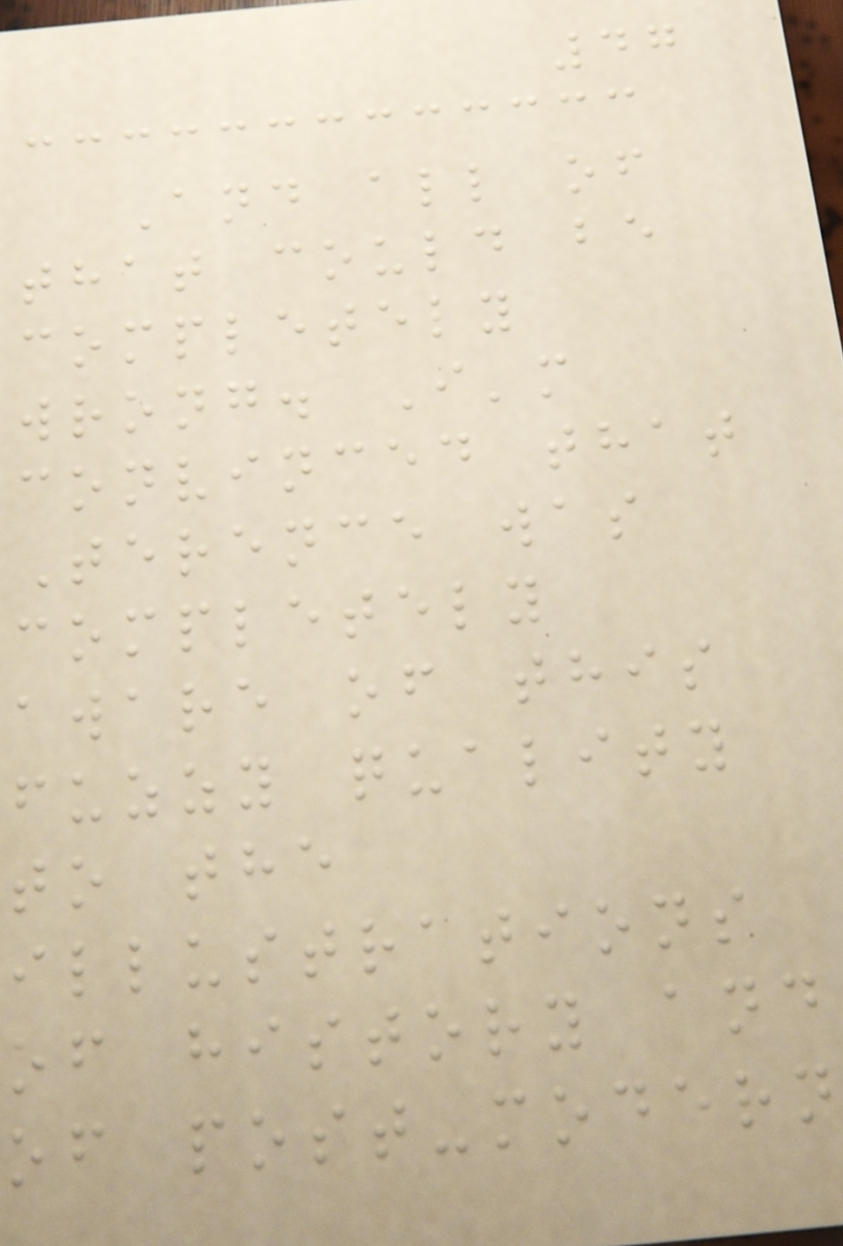47
And all of
that could be
completely
wrong. I'm
convinced that
Terence was
completely
aware of this
fuzzy quality
to the
illustrations
of history and
of post-modern
